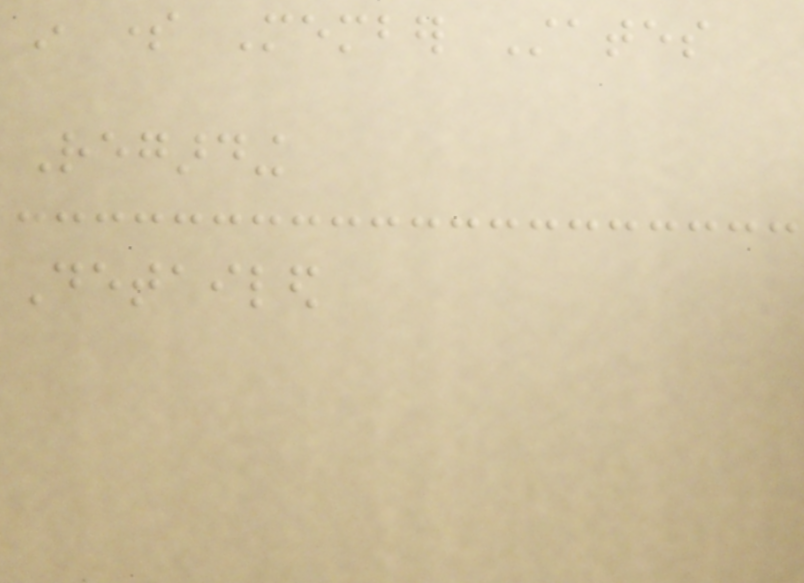in some Member States
Regarding
Detailed
